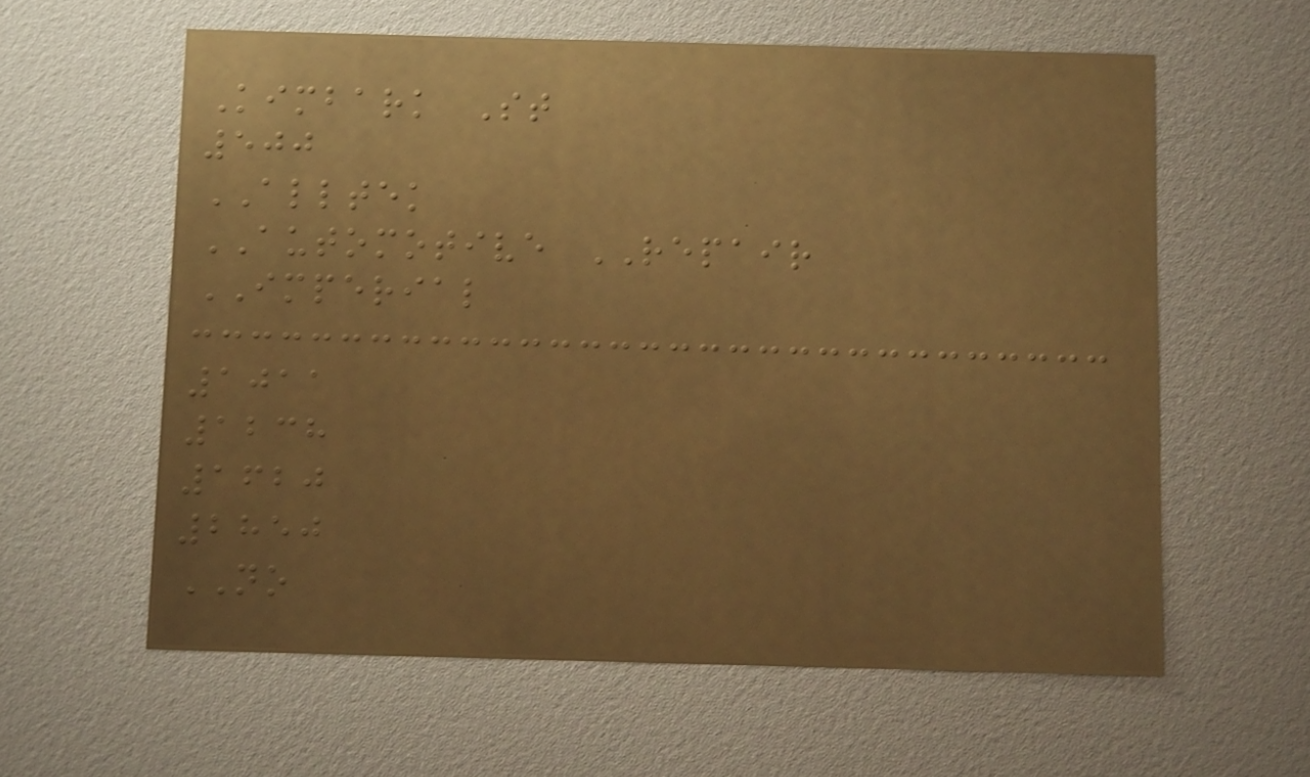Kimbark St
500
ALLTEK
AUTOMOTIVE REPAIR
IMPERIAL
1011
1238
1620
2850
NO
